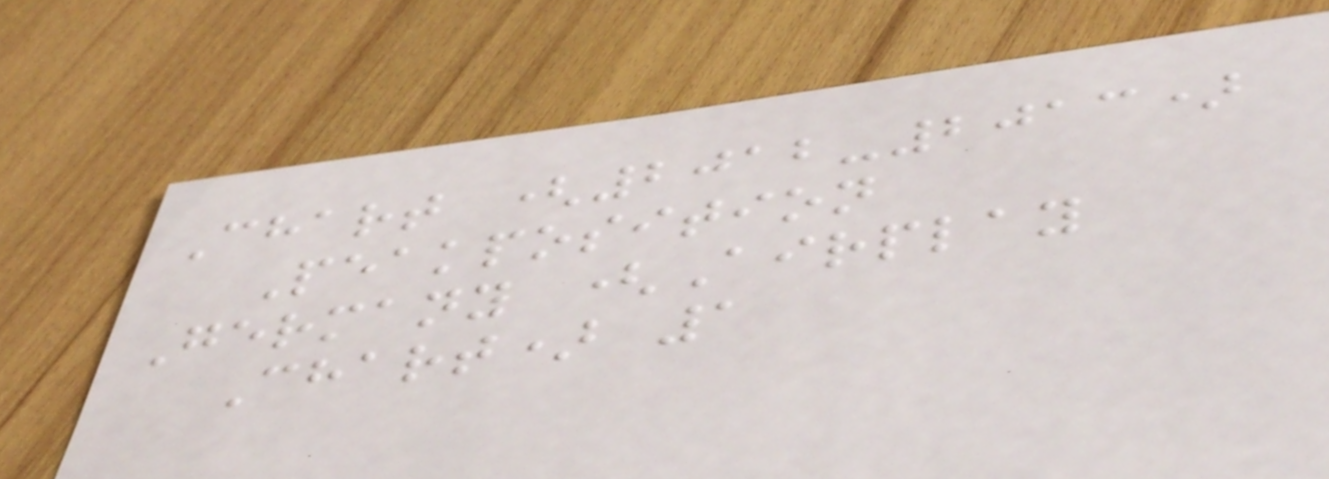Chart (2012-2013)
Peakposition
Germany (Airplay
Chart) 1
